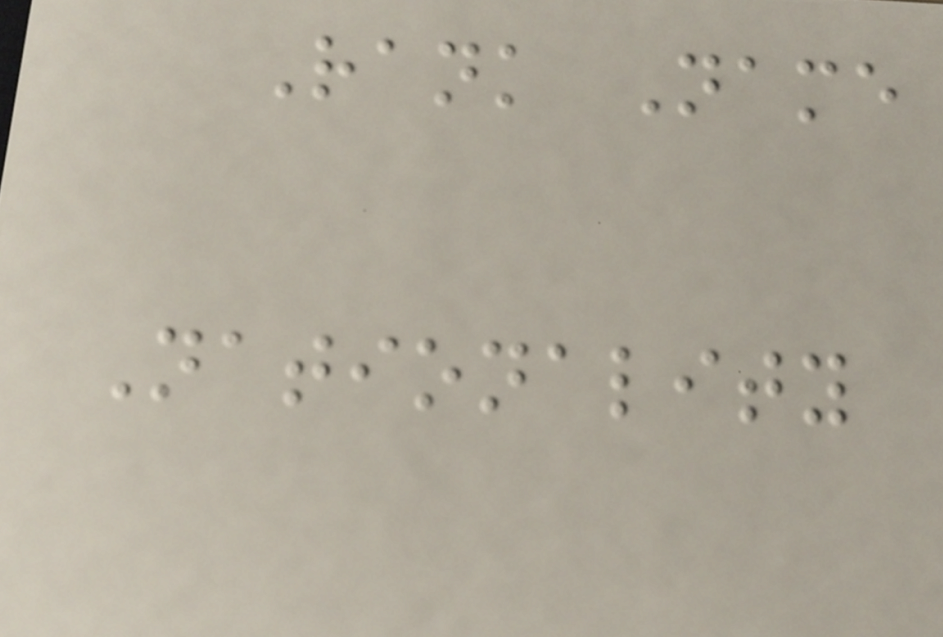Rank Name
Nationality
